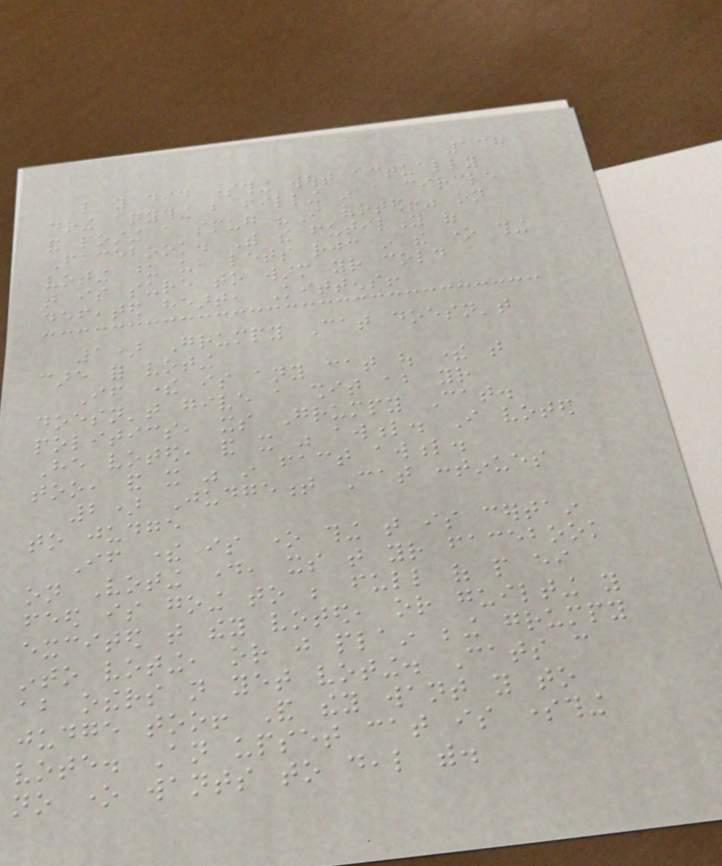138
like you did something without actually
doing anything but filling in a circle
and posting a smug "I voted!" on
Facebook. With the futility of
voting upon us, lets rejoice in the one thing
that is sure to warm your cold
defeated heart, Kittens!
1) Grumpy Cat doesn't
care for voting
If there is any cat out there that
doesn't give a shit about your
politics, its Grumpy Cat.
He voted, and it was awful. I voted
too, and it was in fact awful.
2) Judgement Cat continues
to judge
If there is one thing that is certain
on Voting day, its that your facebook
feed is going to be full of people either
excited that they voted, or guilting you
into voting, or just plain being grumpy
about others not yet voting. Cats can
judge too! And they want you to
vote. An upset cat is something
no one wants to deal with.
